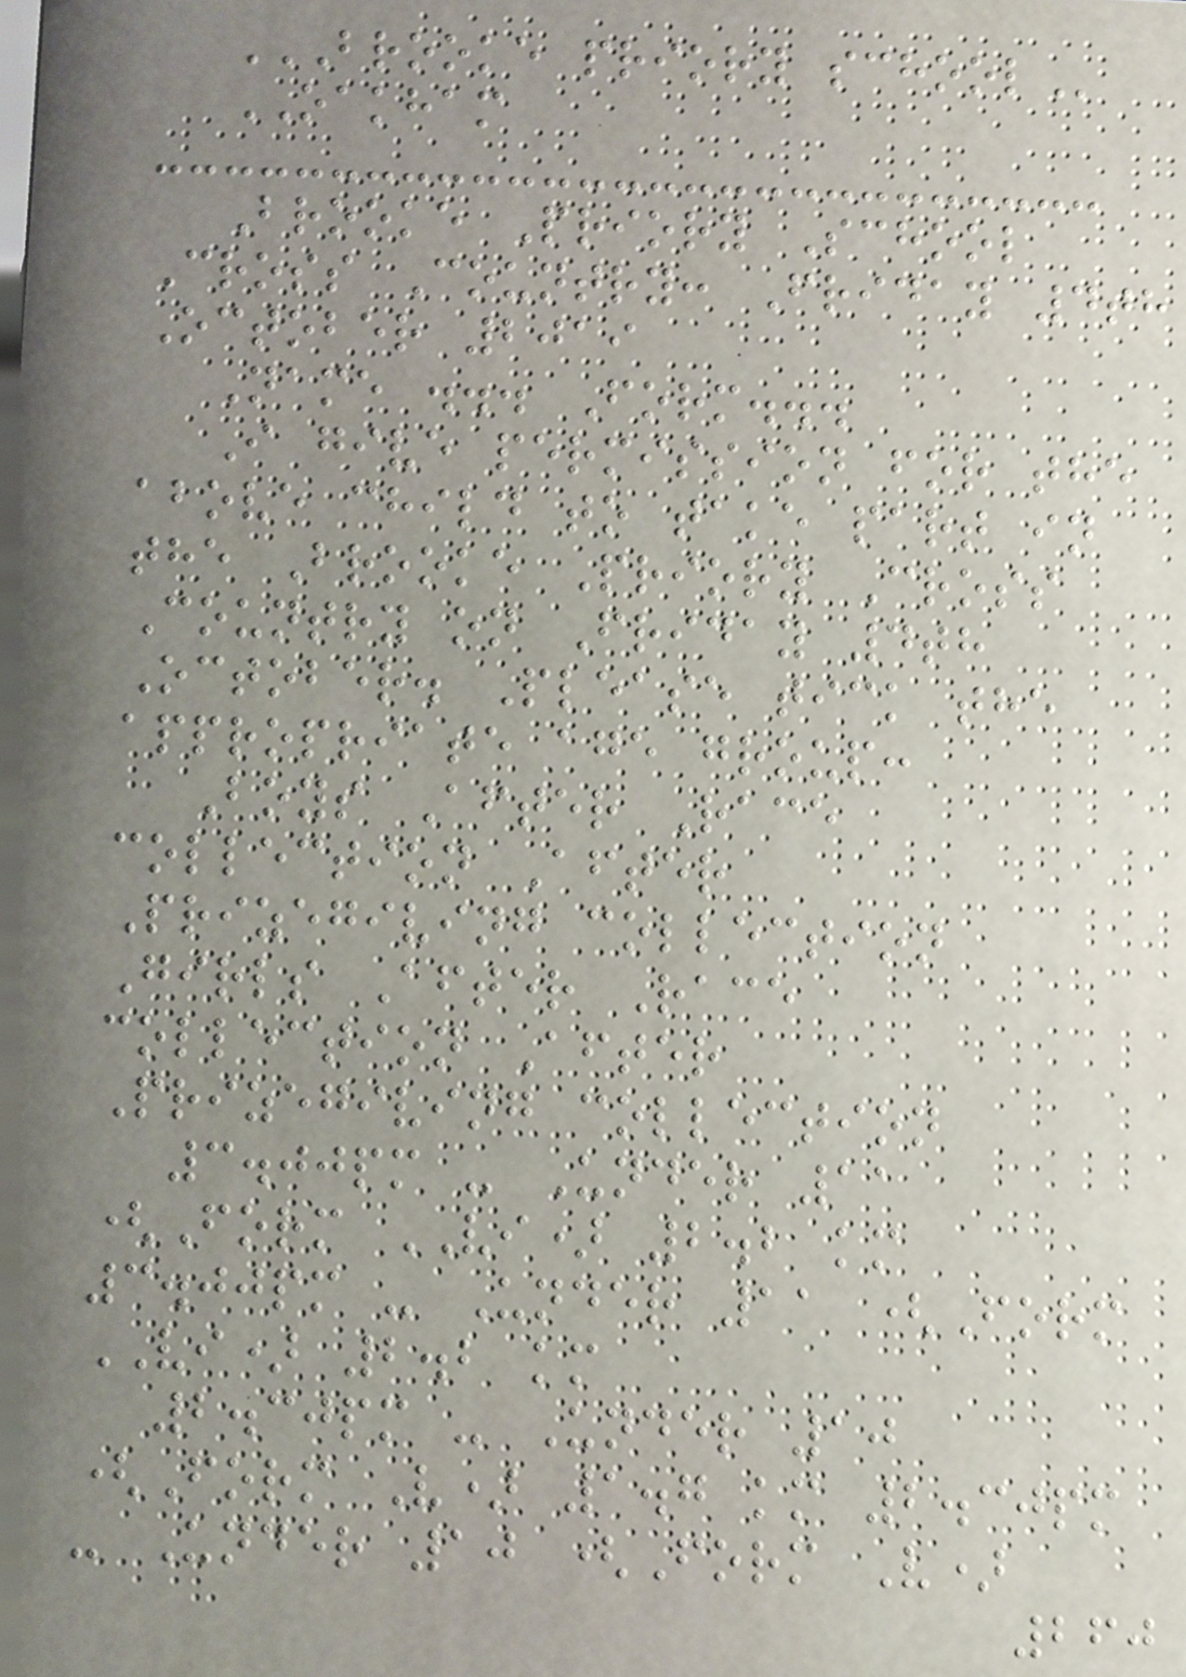BROOKE PRIORY SCHOOL
OAKHAM
Brooke Priory School
Cross Country: Friday 4th
October 2019
Name ... Form...
I give permission for the
above child to take part in
the Brooke Priory Cross
Country on Friday 4th
October. Please tick the
appropriate age group:
Boys After Race
collection After
Prizegiving collection
Girls After Race
collection After
Prizegiving collection
3.00pm - Under 11
(Form VI) 2.2 km
3.00pm - Under 11 (Form
VI) 2.2 km
2.30pm - Under 10
(Form V) 1.7 km 2.30pm
- Under 10 (Form V)
260
